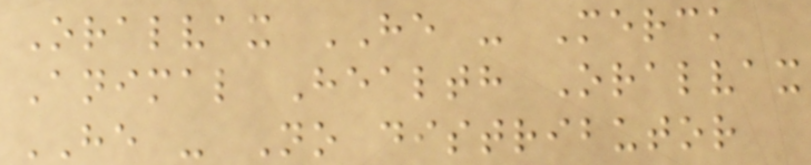Oralvax HE - Merck
Animal Health Oralvax
HE - No distributor
